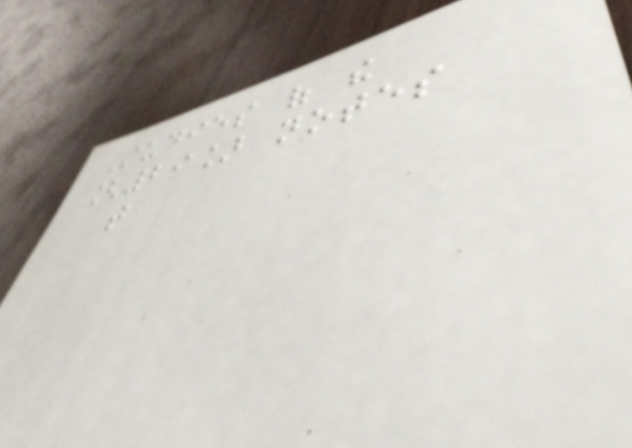Studies of the
[29] notes
that
